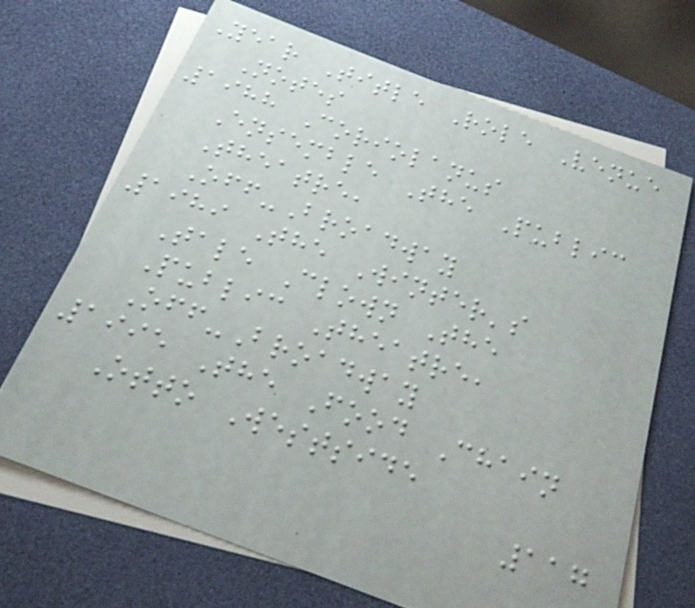Year Title Role Venue
Notes
1988 Coriolanus
Ensemble The Public
Theatre,
Off-Broadway
1989 The Winter's
Tale Clown The
Public Theatre,
Off-Broadway
1995 The Food Chain
Otto Westside
117
